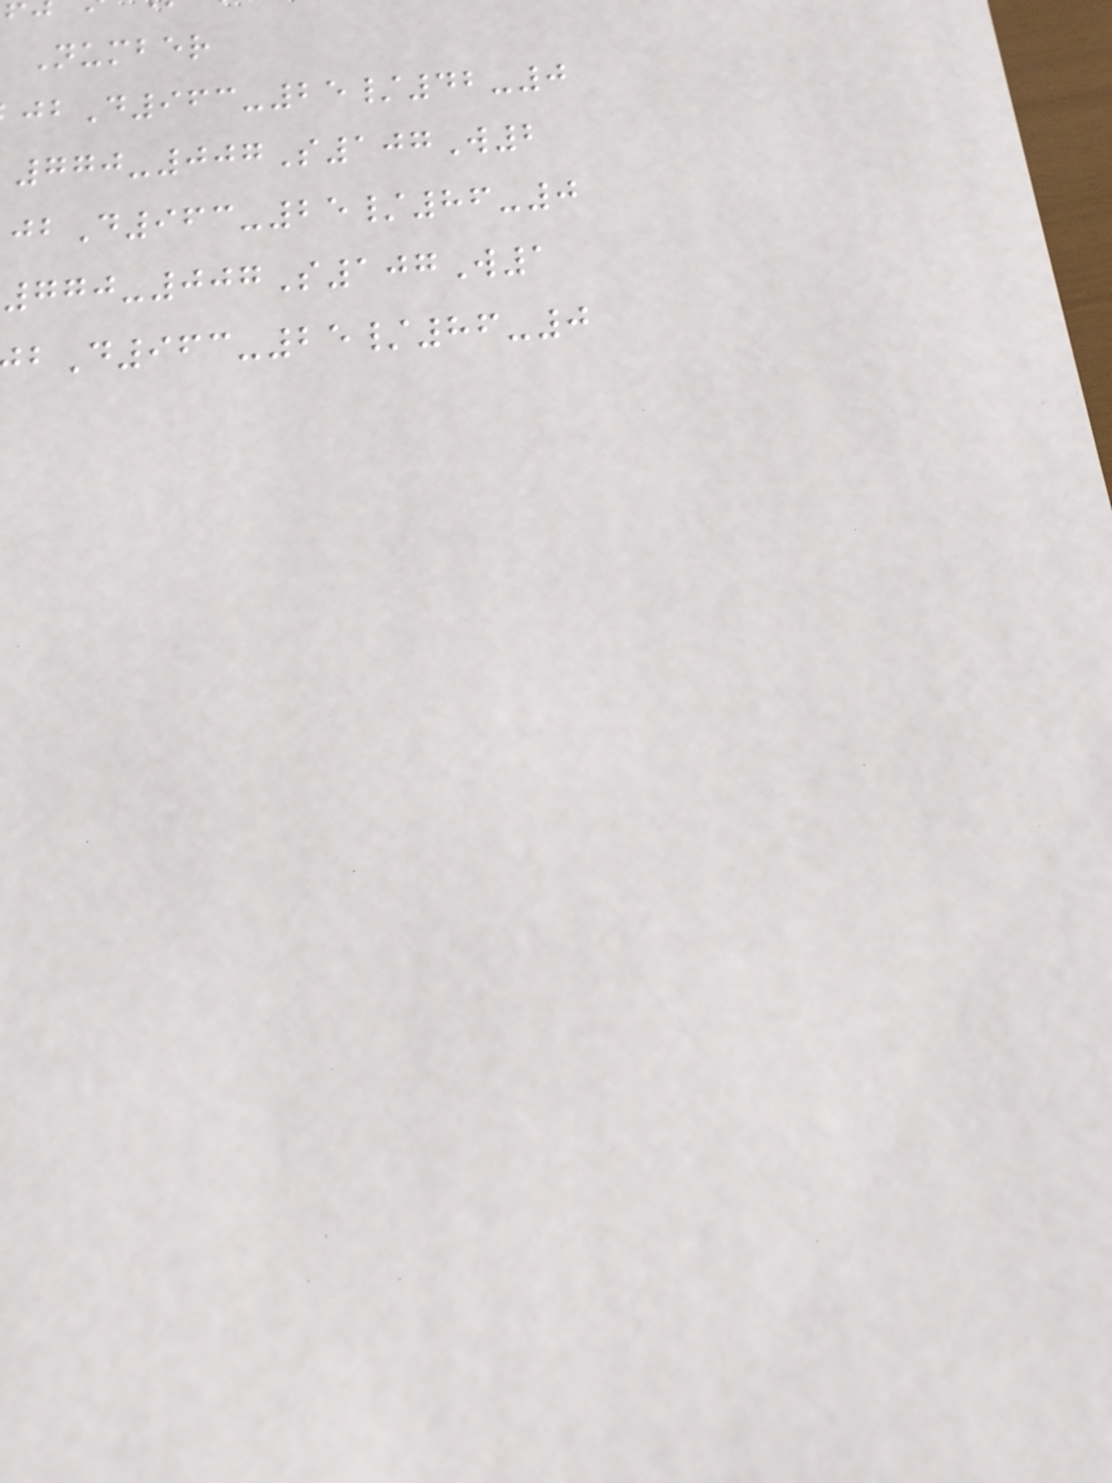Number
D963-25/42-0
770-007S107W2
D963-25/86-0
770-007S107W1
D963-25/86-0
